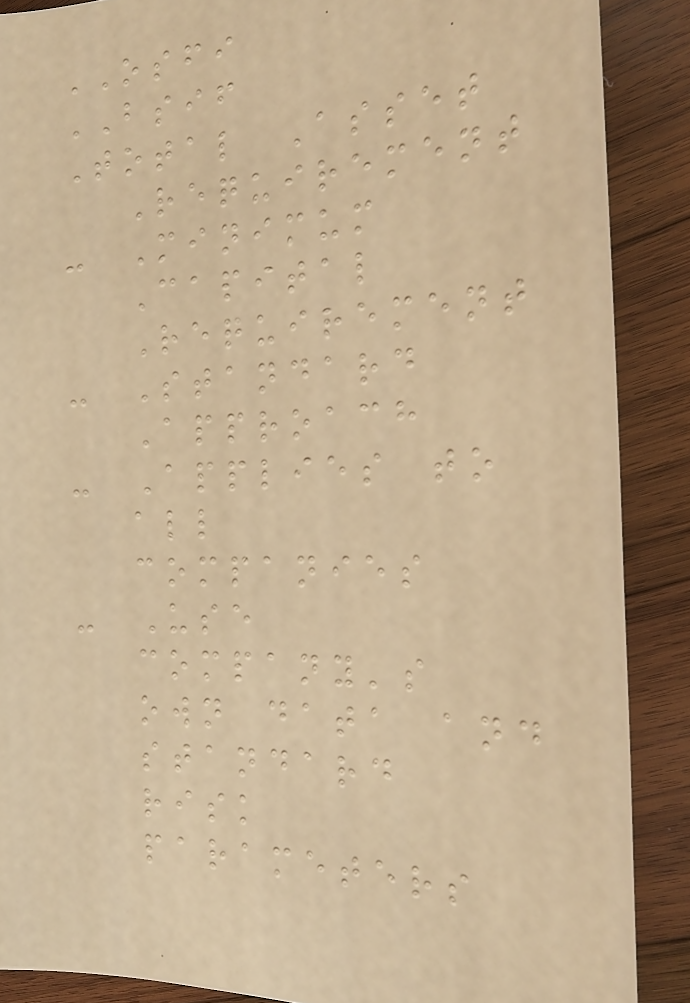OSFI
BSIF
Total Asset
Requirement
- Minimum
Capital
Requirement
- Standard
Approach
- Applies to
all
companies
- Use
company's
own data and
standard
risk
parameters
